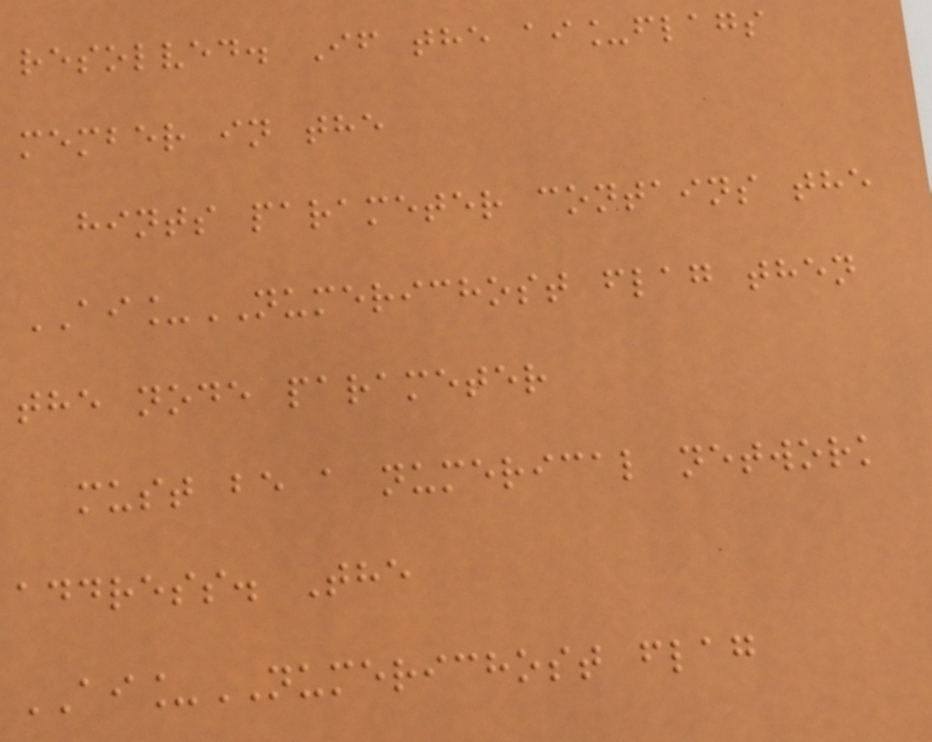resolved. If the ai_flags
member in the
hints parameter contains the
AI_NUMERICHOST flag then
the node parameter
must be a numerical network
address. The
AI_NUMERICHOST flag
